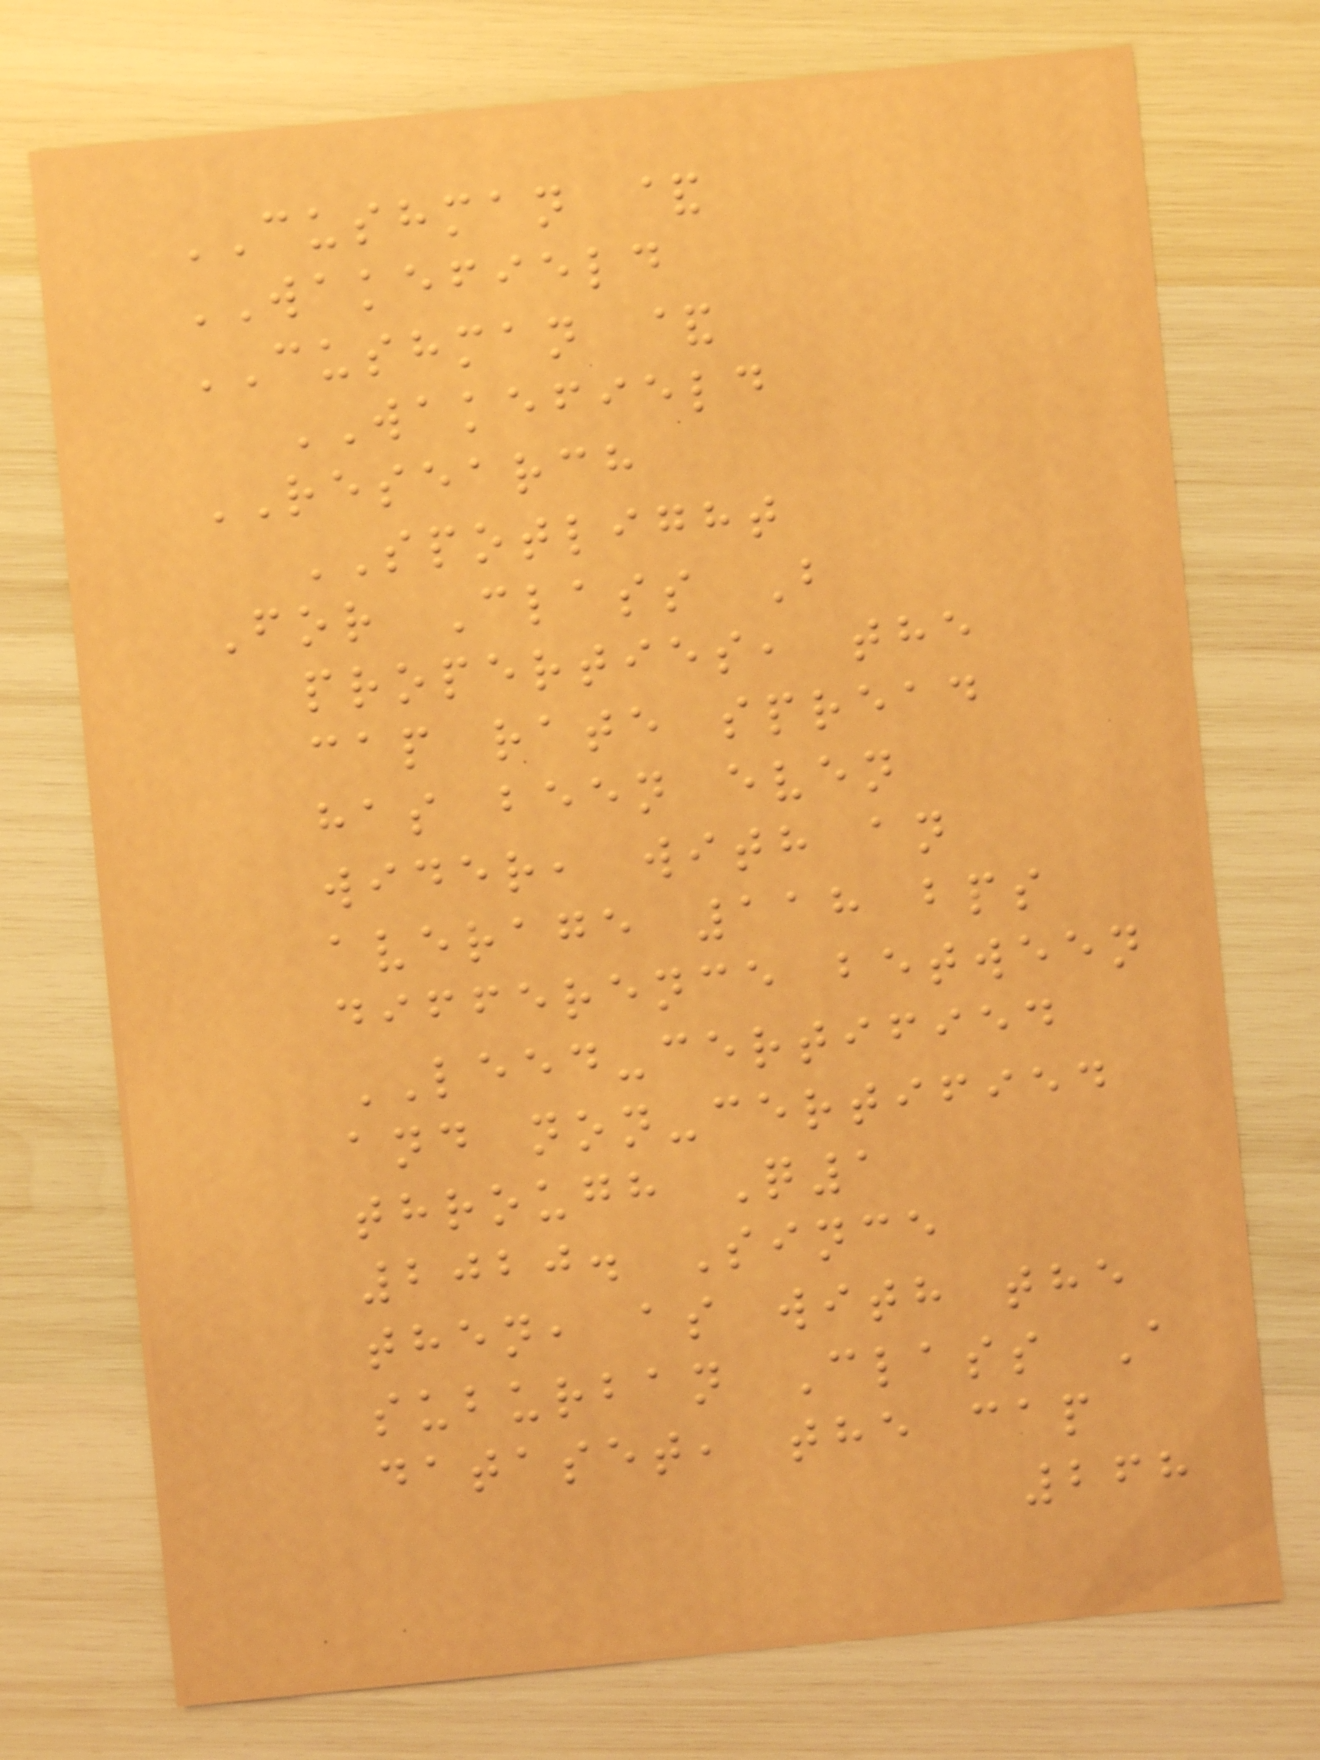CUSHMAN &
WAKEFIELD
CUSHMAN &
WAKEFIELD
RESEARCH
SPOTLIGHT
For Class B
properties, the
cap rate spread
has been even
wider, with an
average 118 bps
difference between
LEED-certified
and non-certified
through Q1
2020. Since
then, as with the
suburban Class A
dataset, the cap
268
